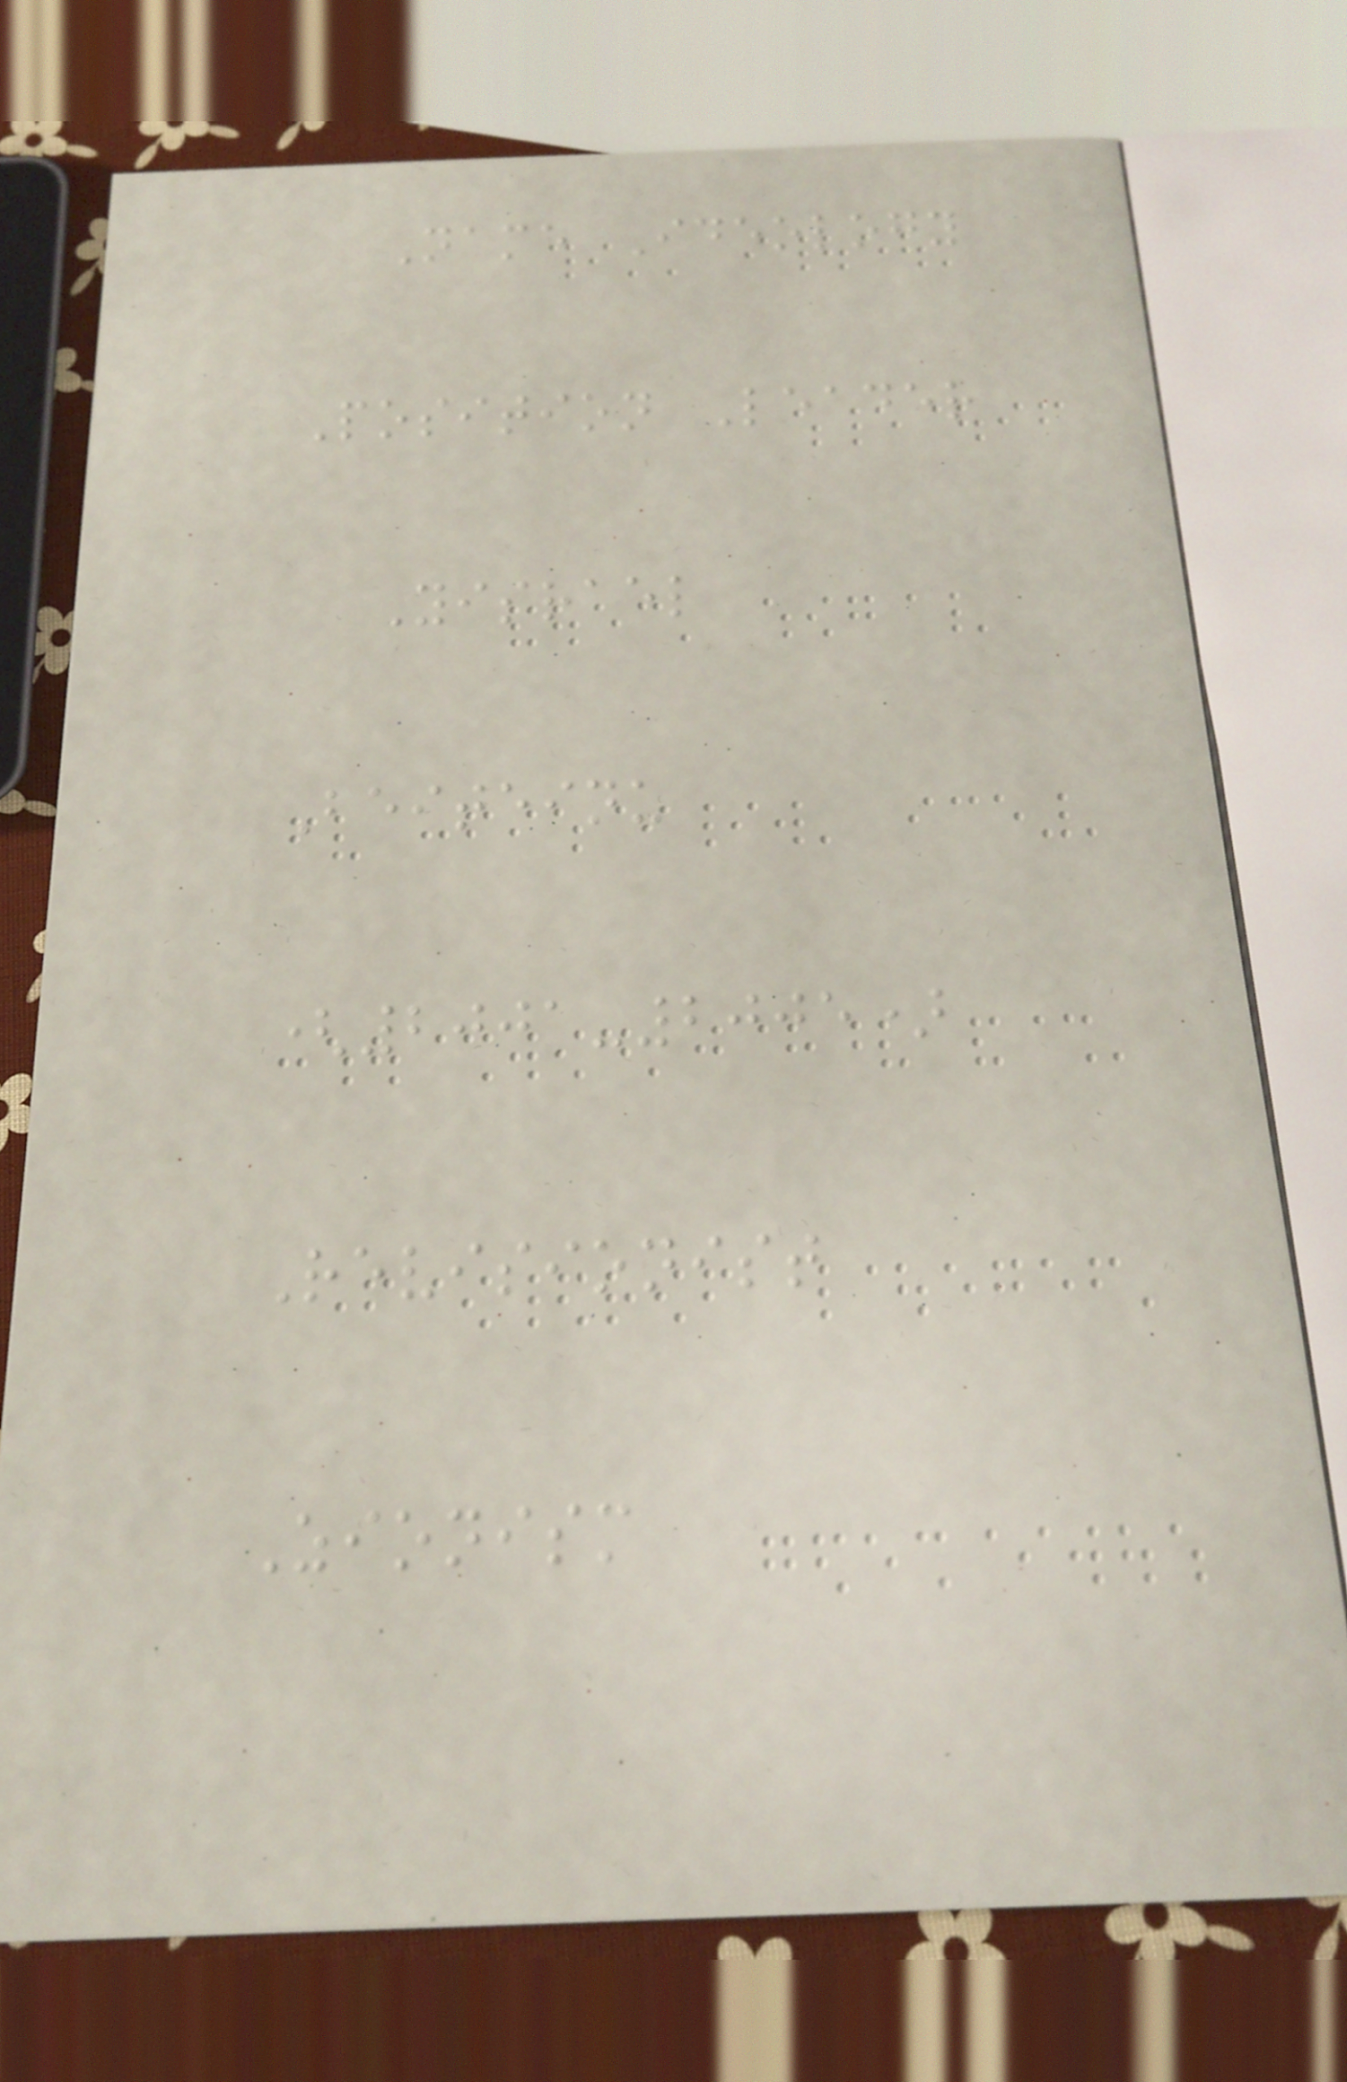Name Ideology
Position Leader
Yisrael
Beiteinu
(2001-2005)
Revisionist
Zionism
